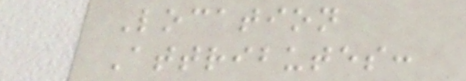Location
Attributes:
